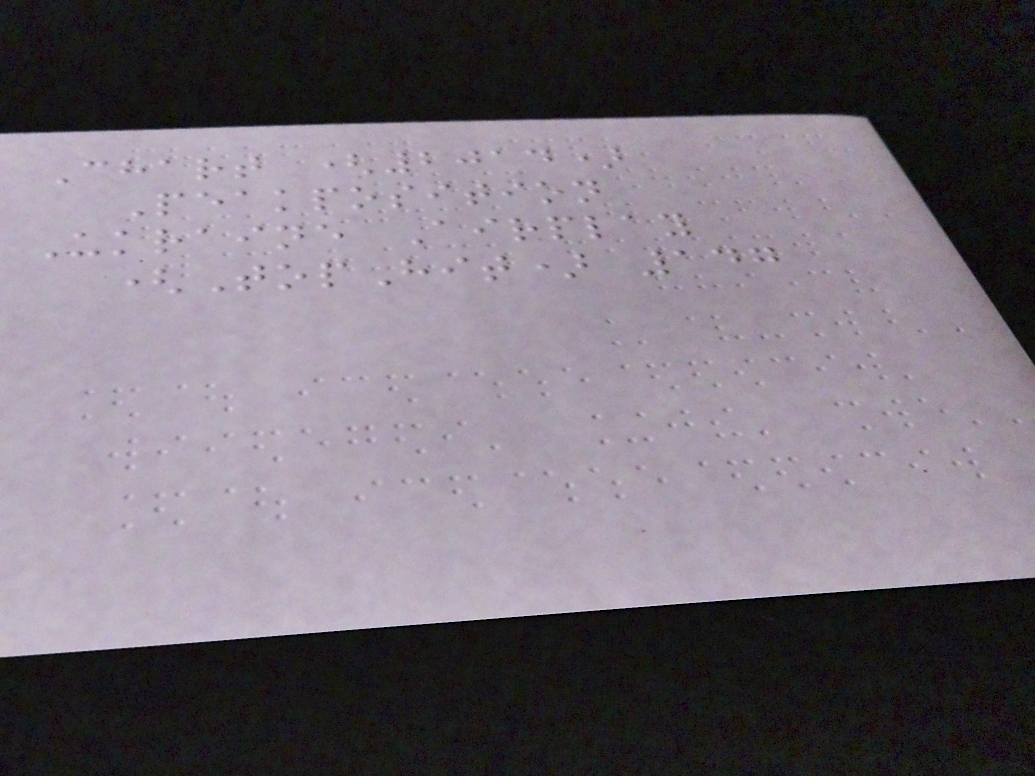Chart (2014)
Peakposition
Ukraine Airplay
(TopHit) 147
